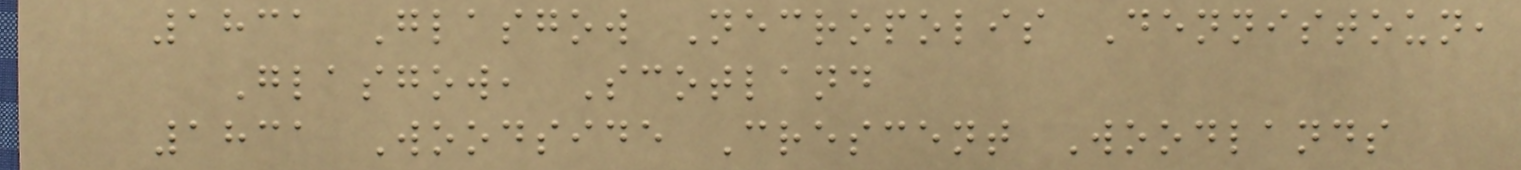1831 Glasgow Necropolis Dennistoun,
Glasgow, Scotland
1831 Woodside Crescent Woodlands
